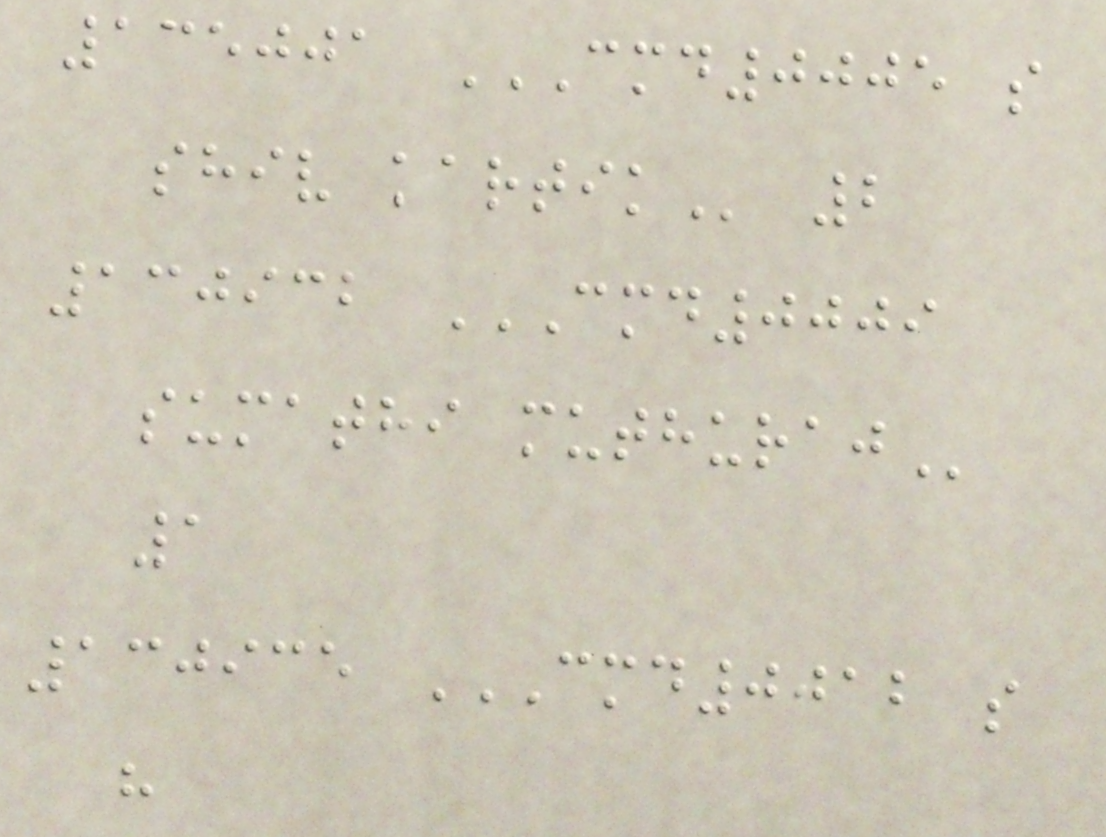135001 CMD0005 S
SHIV KARTIK 2
130932 CMD0009
SUMATHI MUTHURAJ
1
130935 CMD0012 S
H
